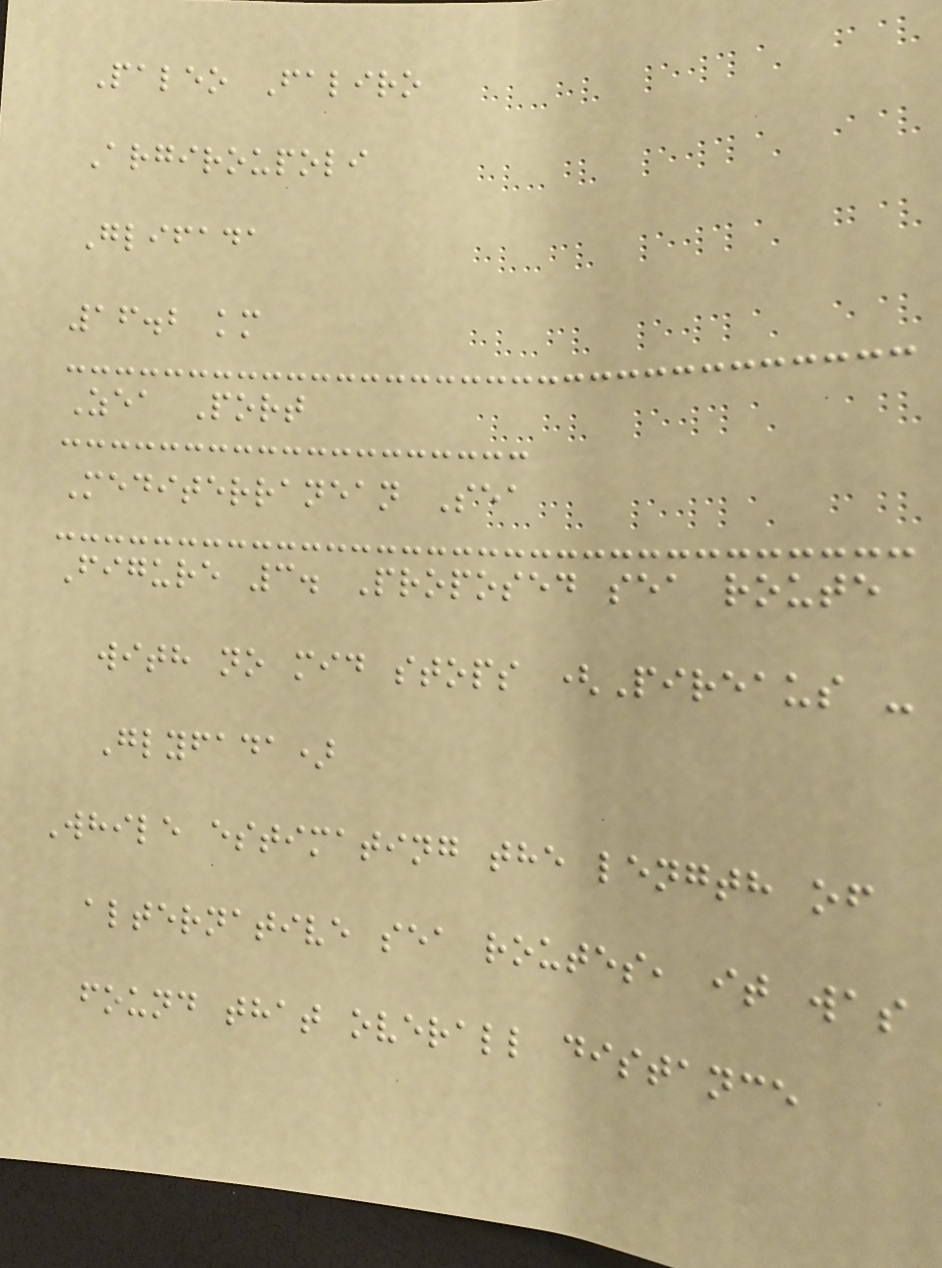Paleo Faliro
Argiroupoli
Glifada
16.2 km
Zea Port
Mediterranean Sea
Figure 3. Proposed sea route
with no mid stops (Pireaus -
Glyfada)
While estimating the length of
alternative sea routes, it was
found that overall distance
